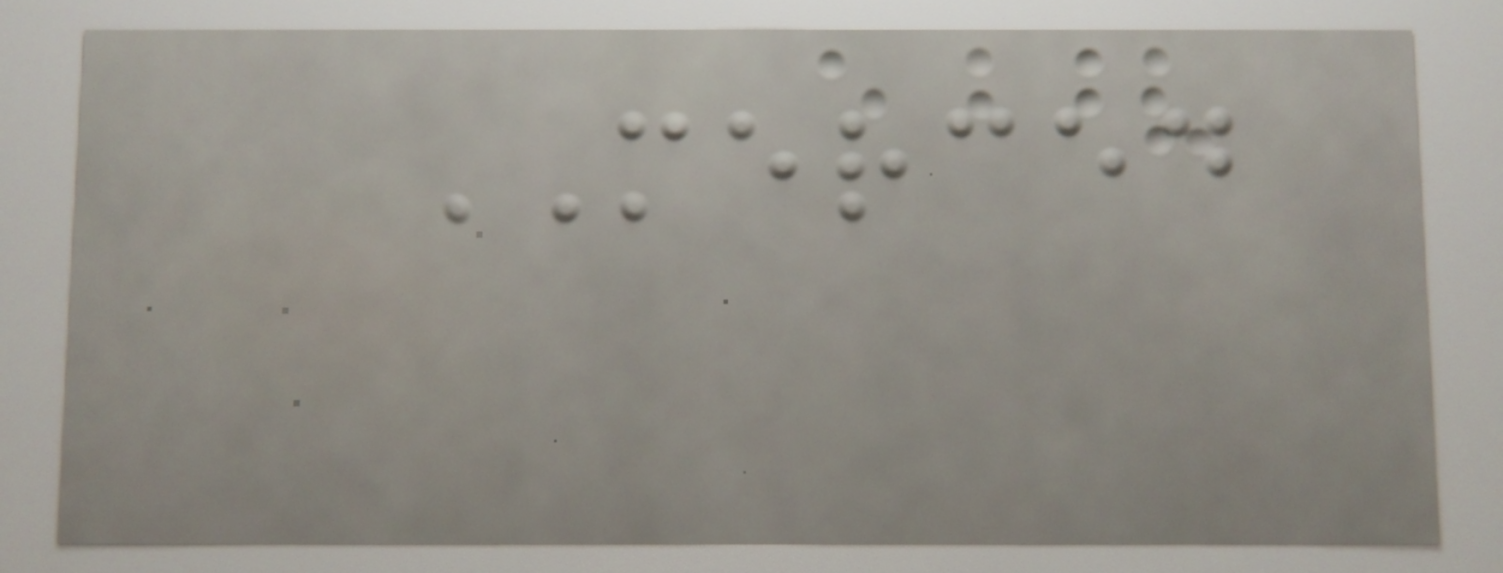MERCED
